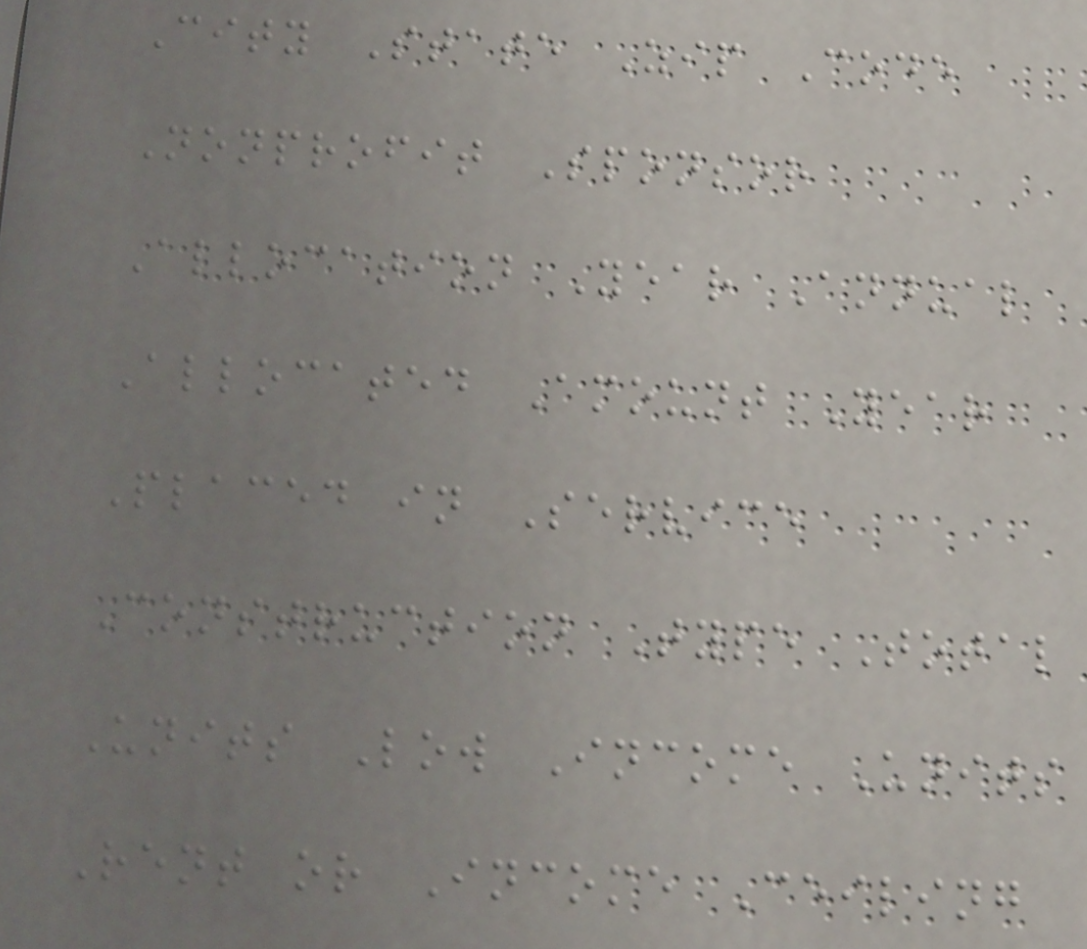City State Zip Code
Nonprofit Sponsor
Allocation Year Annual
Allocated Amount Year
Placed in Service
Construction Type Total
Units Low Income Units
Rent or Income Ceiling
